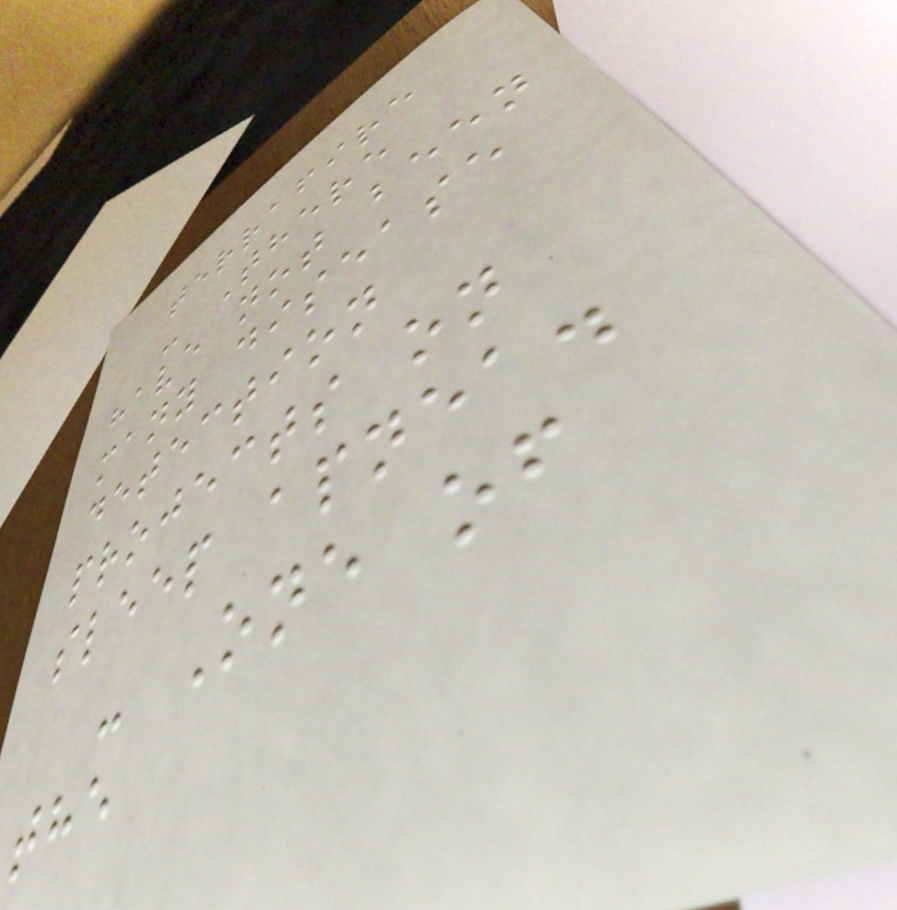terrafire
- There
have not been
many disease
detection
projects on
sleep apnea.
- One of
the
